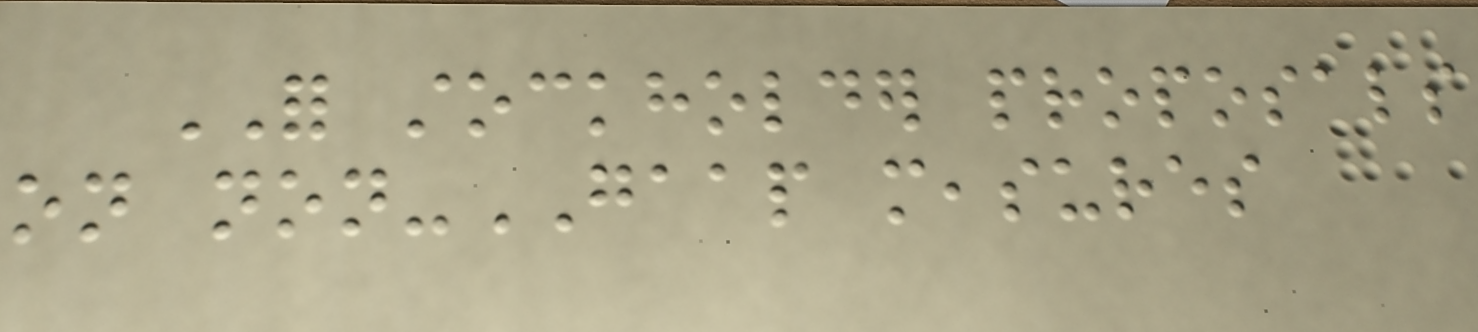FOR stockholder proposals
on non-GAAP measures
